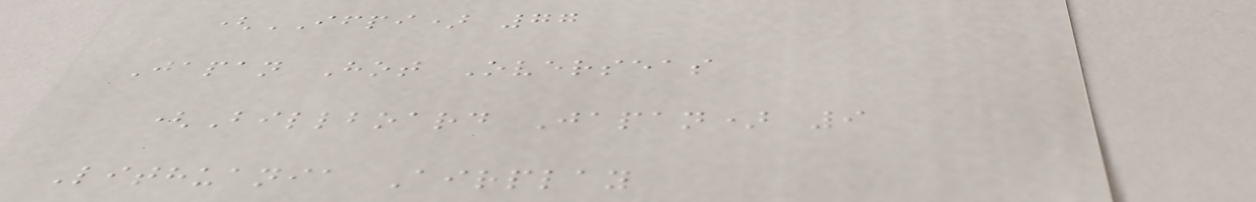(IFPI) 77
Japan Hot Overseas
(Billboard Japan) 9
Lithuania Airplay
